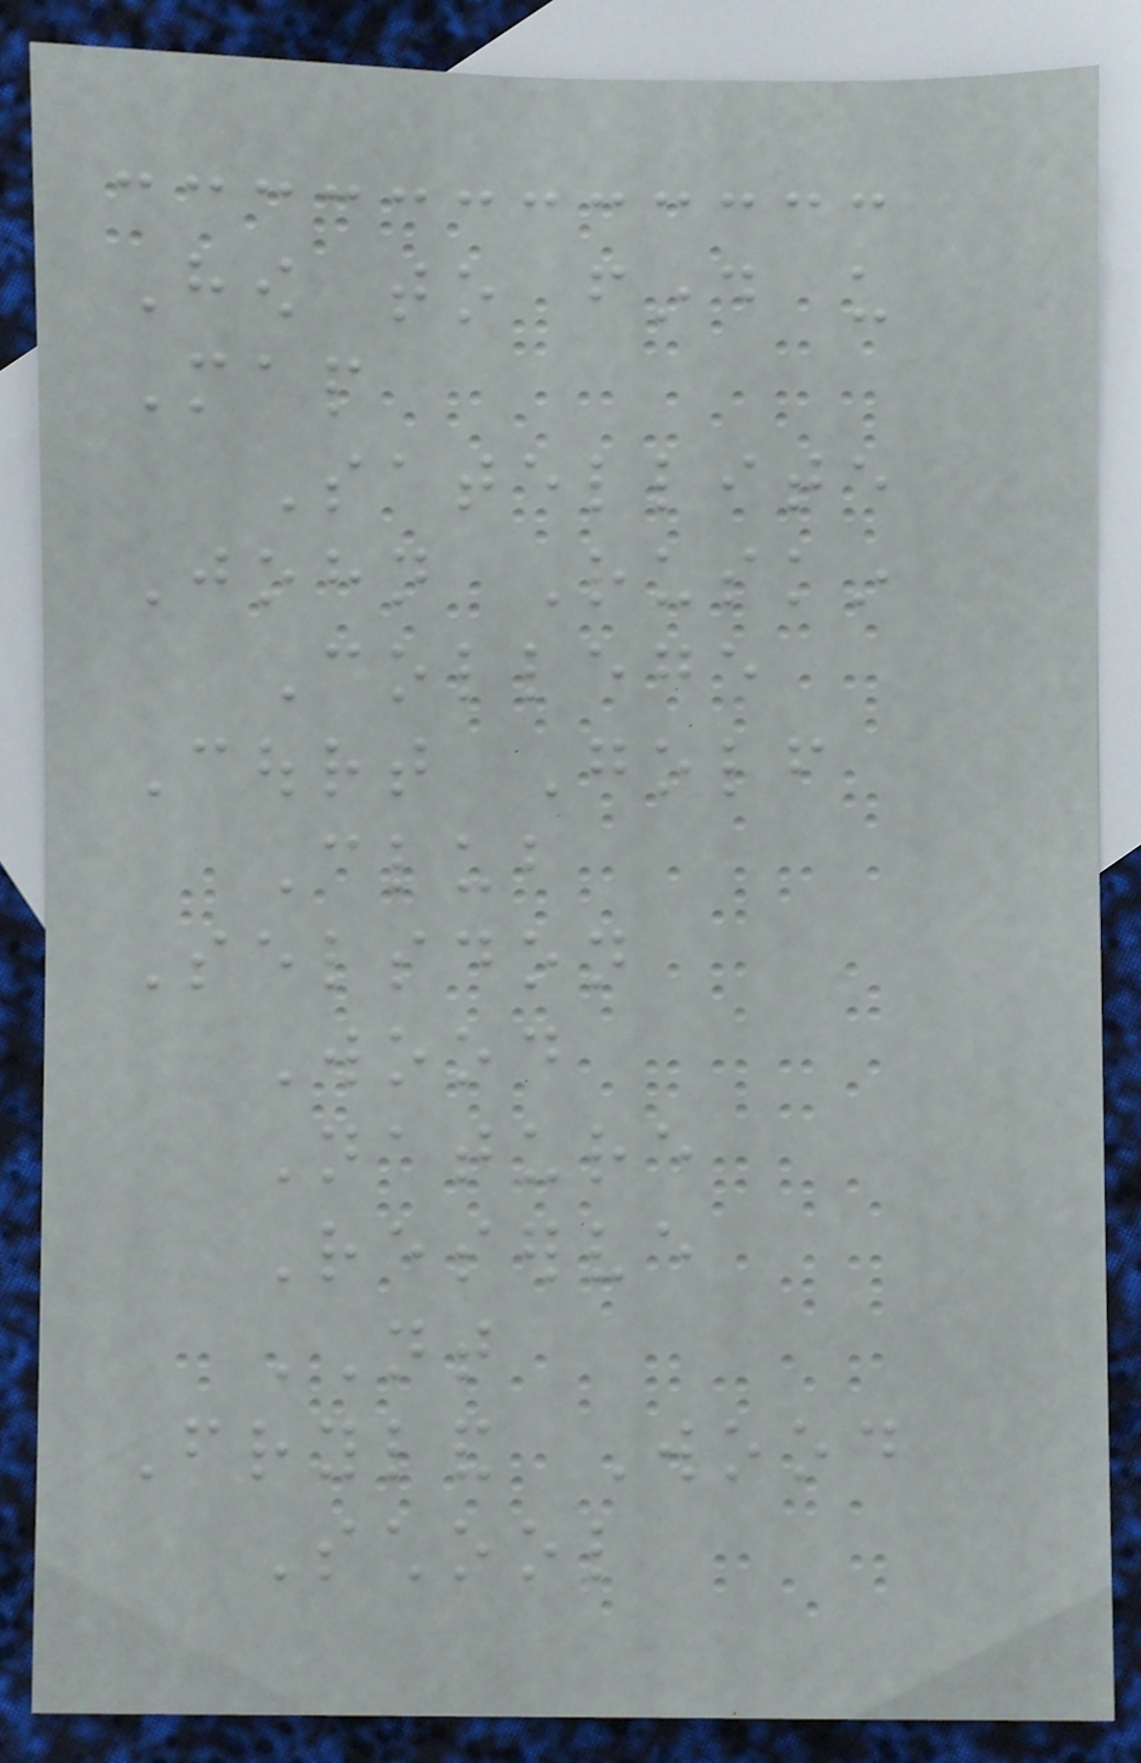How to find us
Map
Satellite
John Ruskin
College
Court Golf
Club
Selsdon
Wood
Nature
Reserve
NT
Fryland Wood
School
